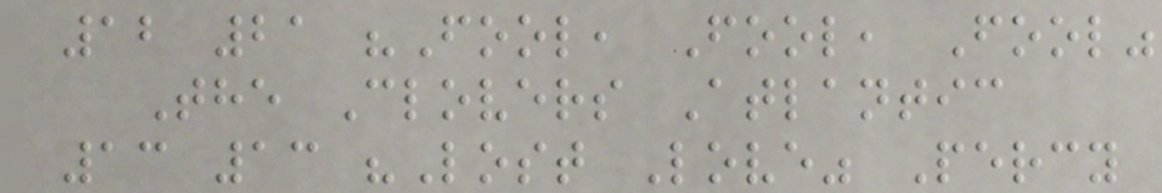12 21 "Fool, Fool, Fool"
The Clovers Atlantic
13 13 "Lost Love" Percy
